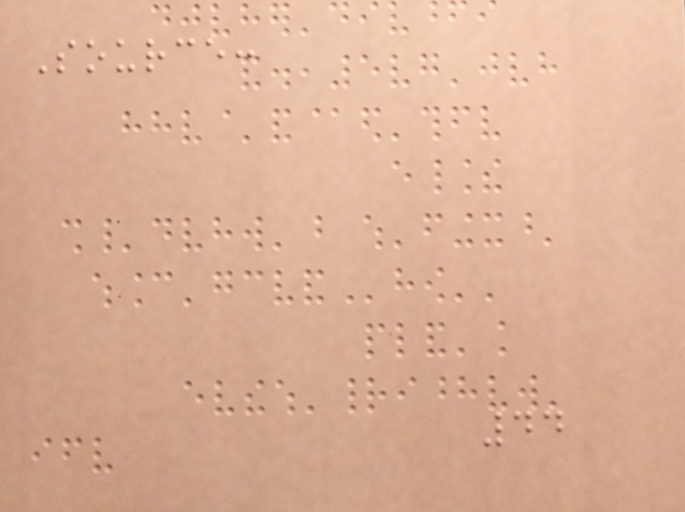Source:
44
